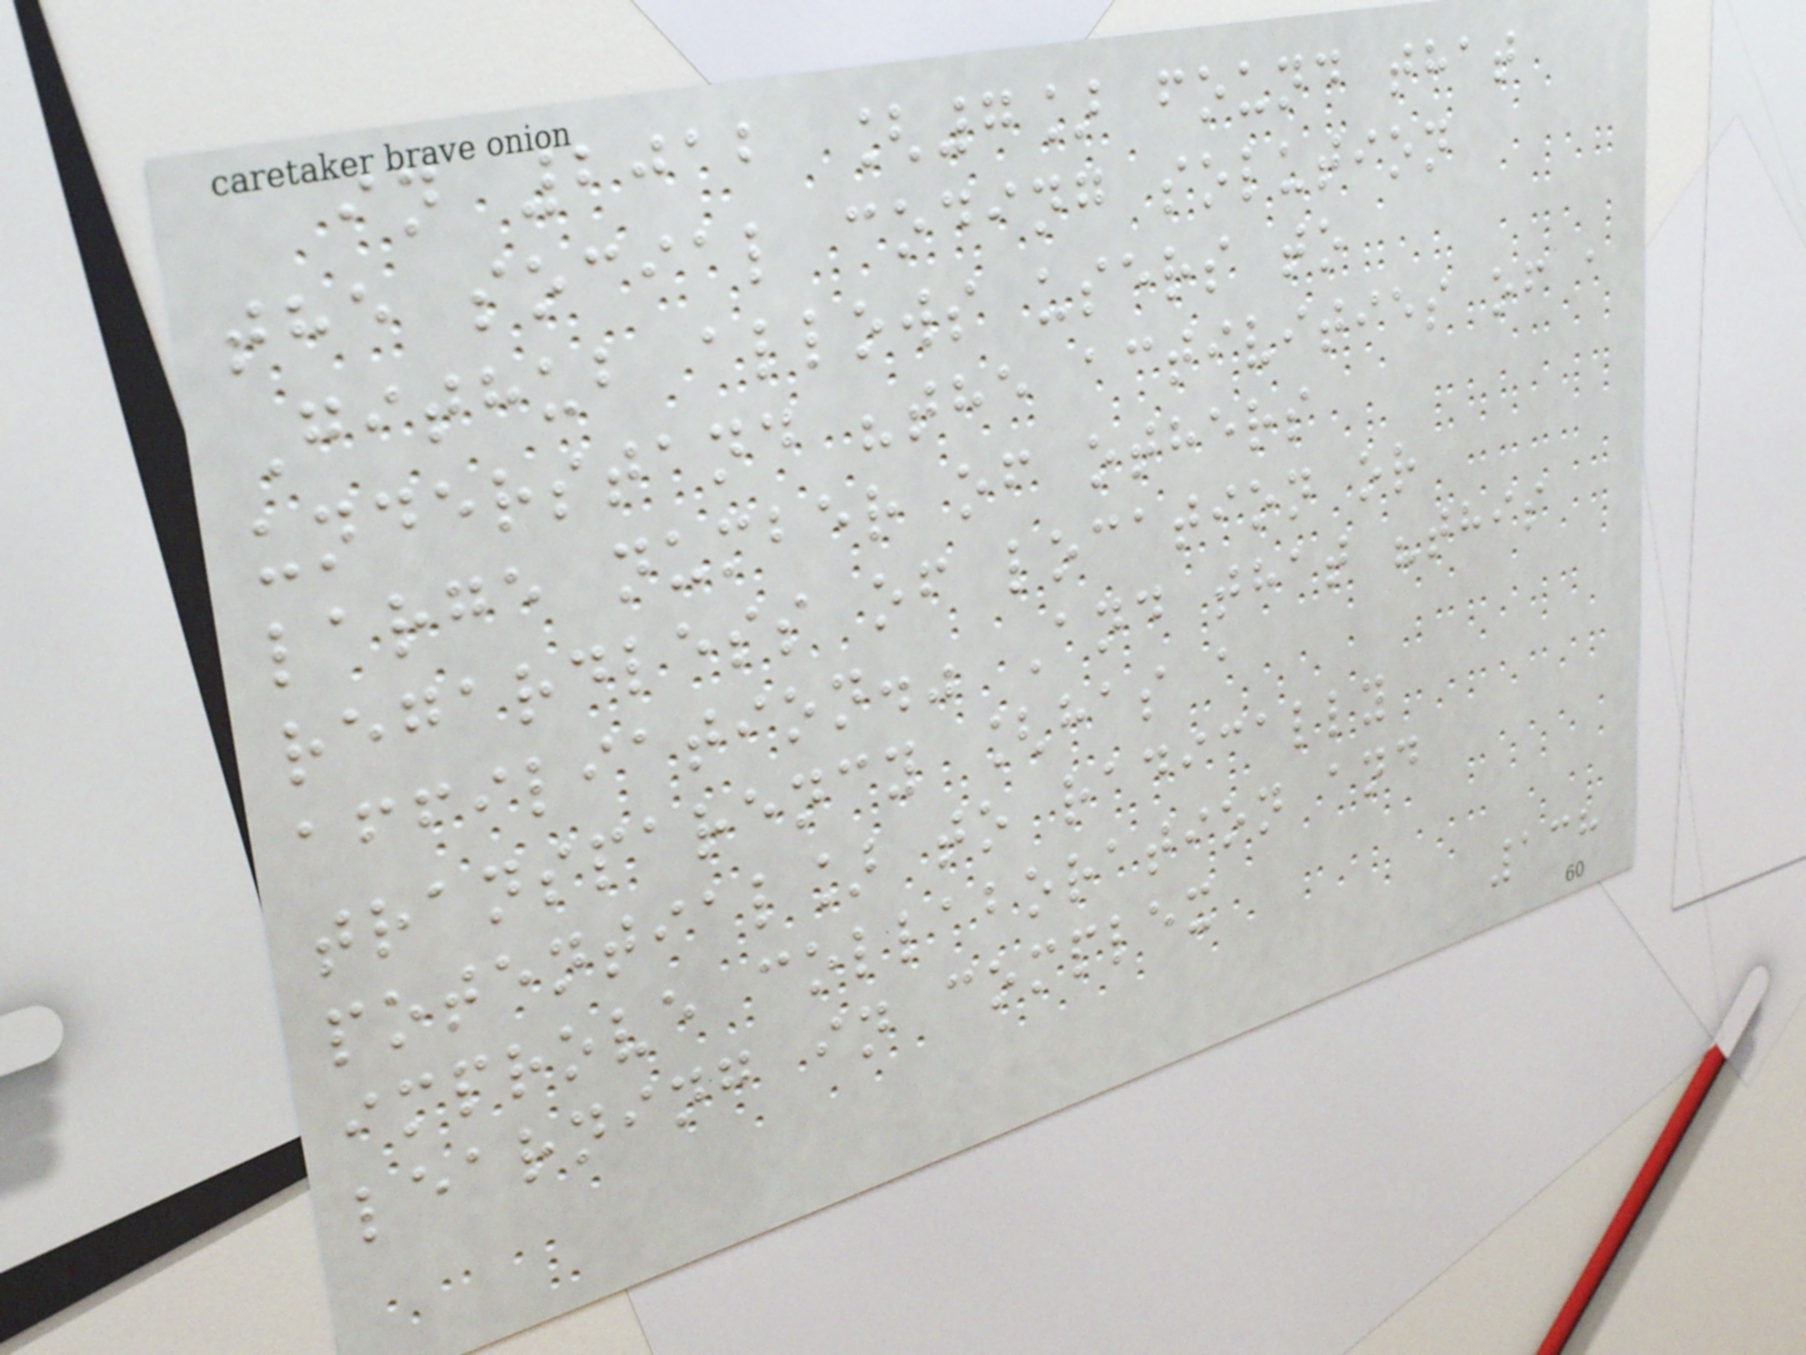in 2012 [7] found that
the social coding solution
Github allows users to
understand "the activities of a
large number of others
regardless of location or
affiliation." And that "this
transparency [has a
potential] to radically
improve collaboration and
learning in complex
138
